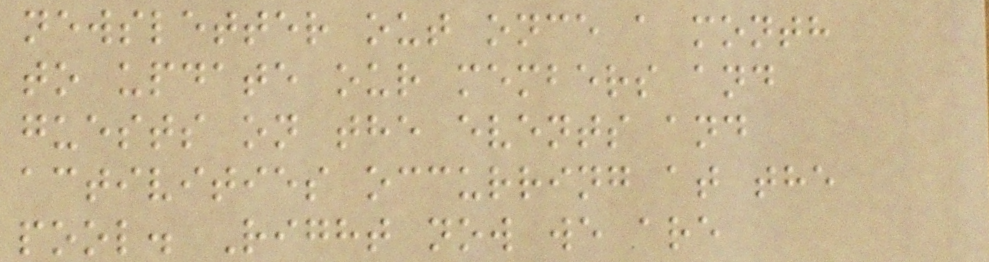newsletter out once a month
to update our members and
guests on the events and
activities occurring at the
pool. Right now we are
